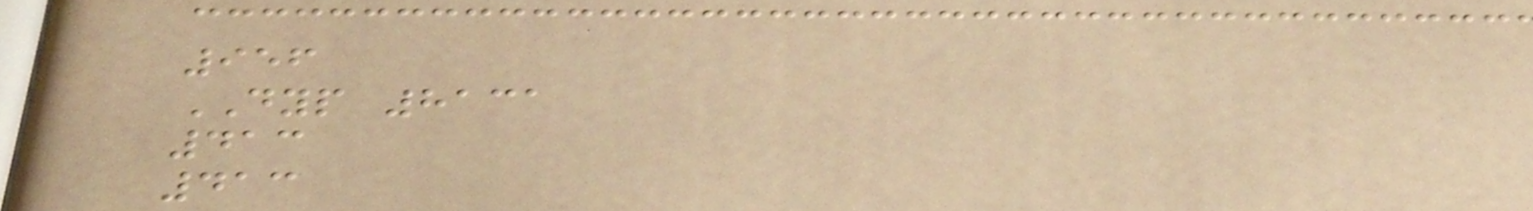956
DYP 8131
413
413
